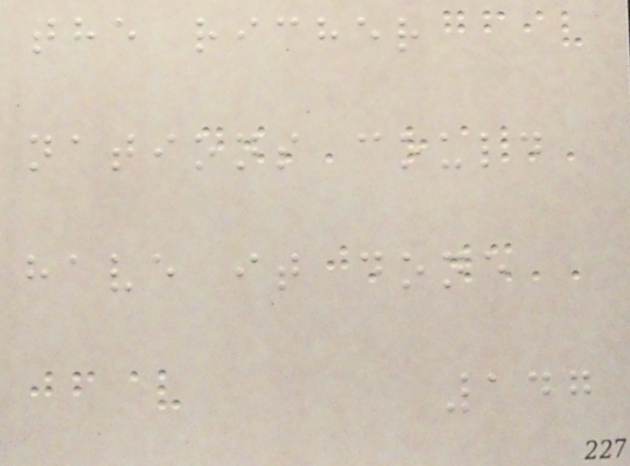the richer
nations could
have it done
147
